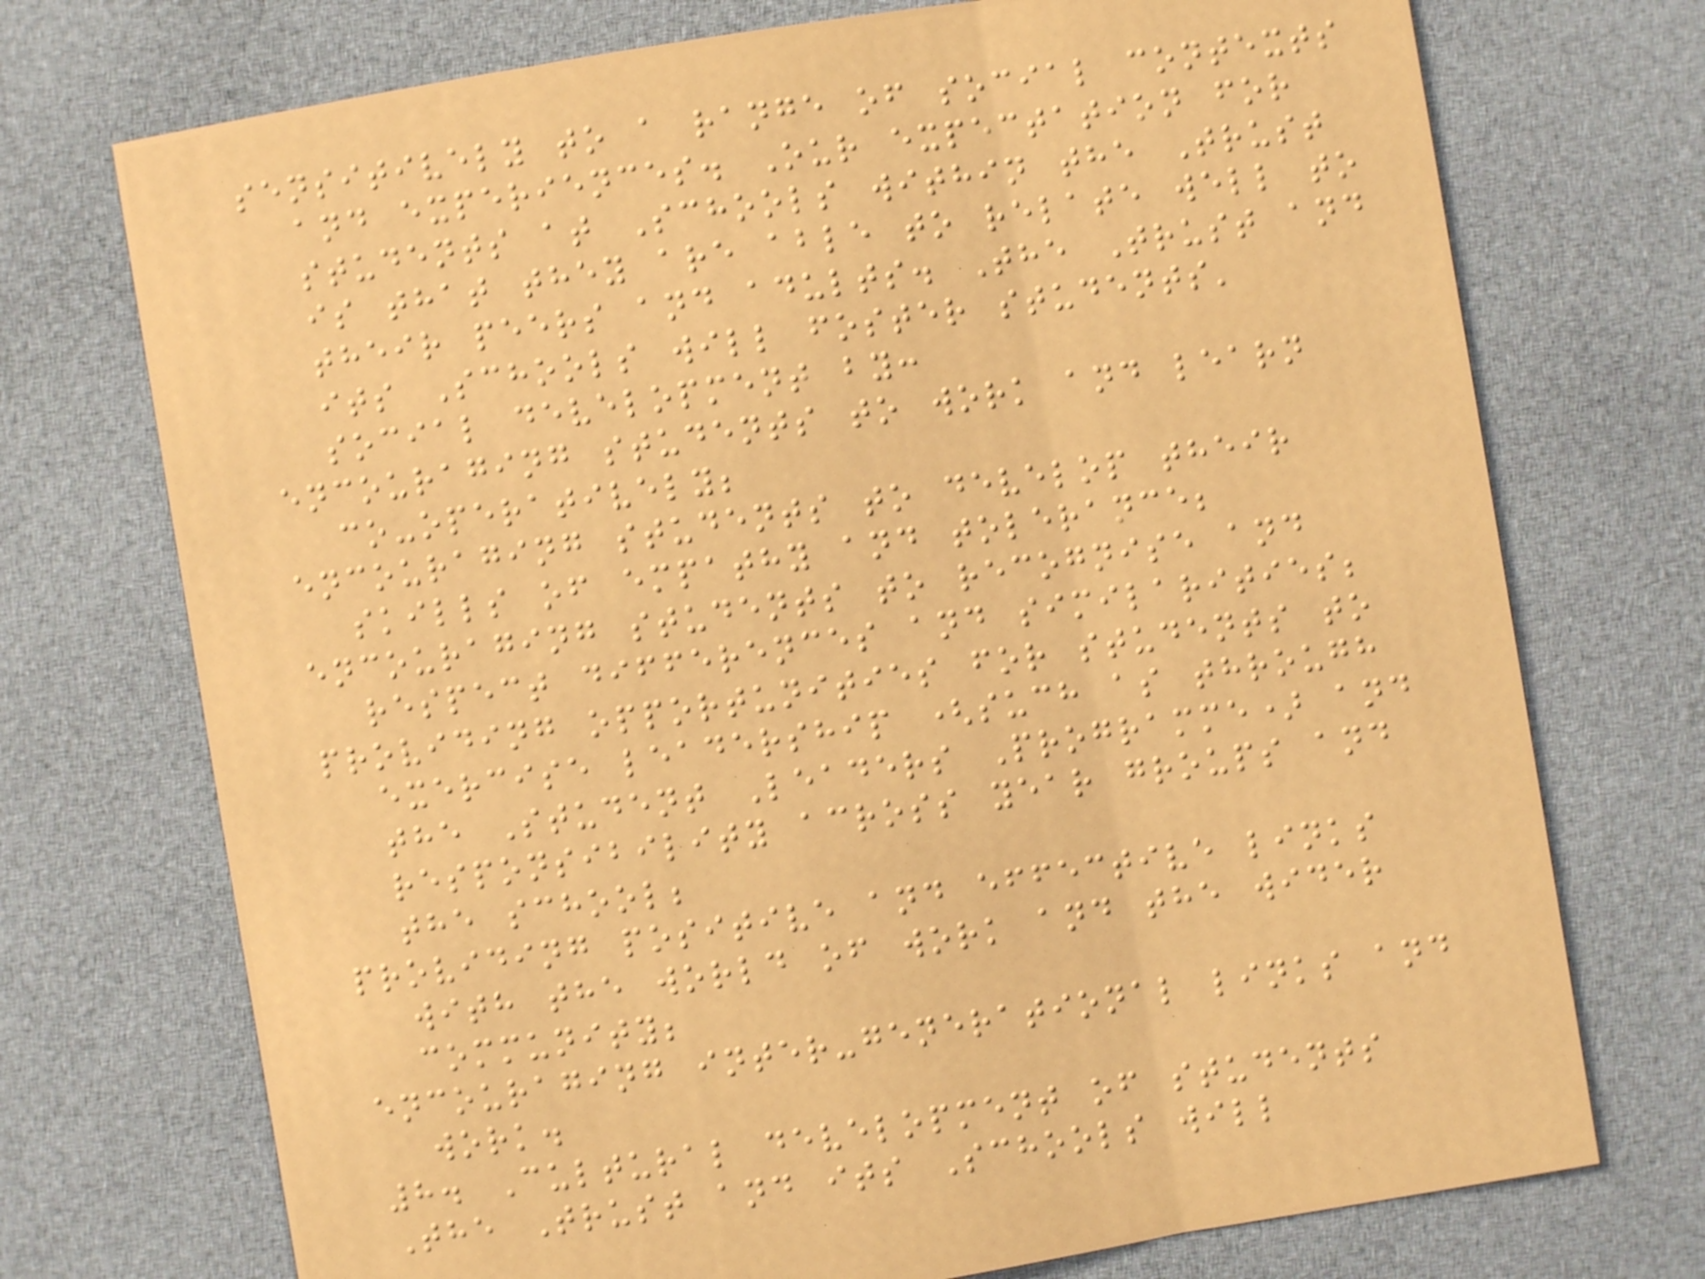sensitively to a range of social contexts
and experiences. Our expectation for
students at Schools within the Trust
is that they are able to relate well to
their peers and adults. The Trust and
its Schools will foster students'
social development by:
encouraging students to work and learn
co-operatively;
encouraging students to develop their
skills of empathy and tolerance;
encouraging students to recognise and
respect differences and similarities;
providing opportunities for students to
exercise leadership (such as through
the Student Leaders Programme) and
responsibility across year groups and
the school;
providing positive and effective links
with the world of work and the wider
community;
encouraging inter-generational links and
work.
8. Cultural development of students
The Trust and its Schools will
